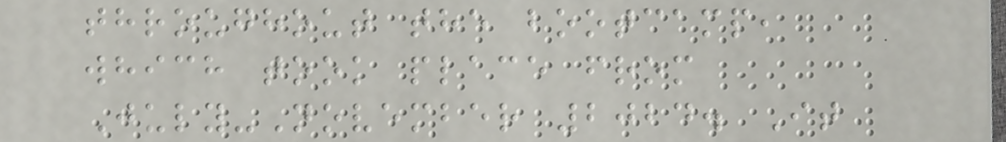throughout the bootcamp,
which took place from
July-November 2024. It
